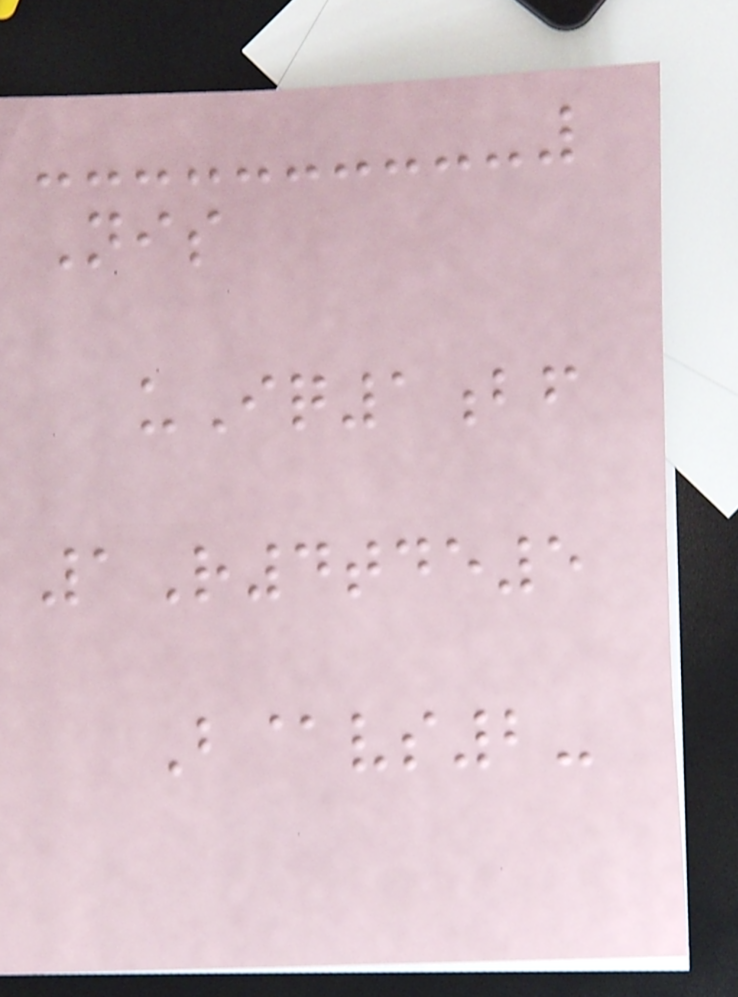Nis
uIq1bf
1R4tde5
B@vs2-
